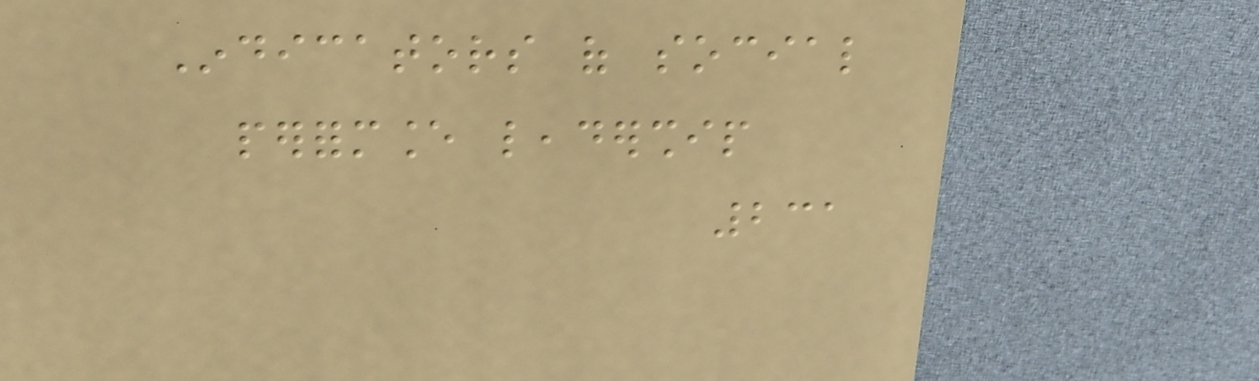Indicators of social
performance leadership
231
